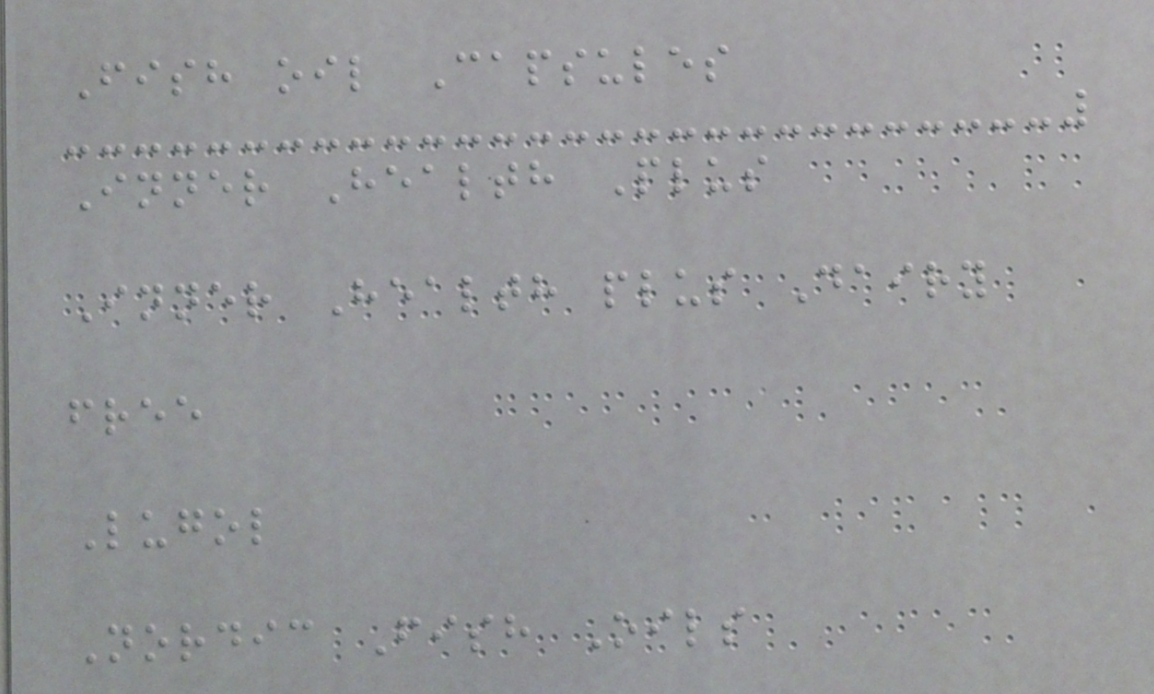Fish oil Capsules
Inner Health Plus
Inner Health plus Dairy
free
Lugol
Nordic Fish Oils
